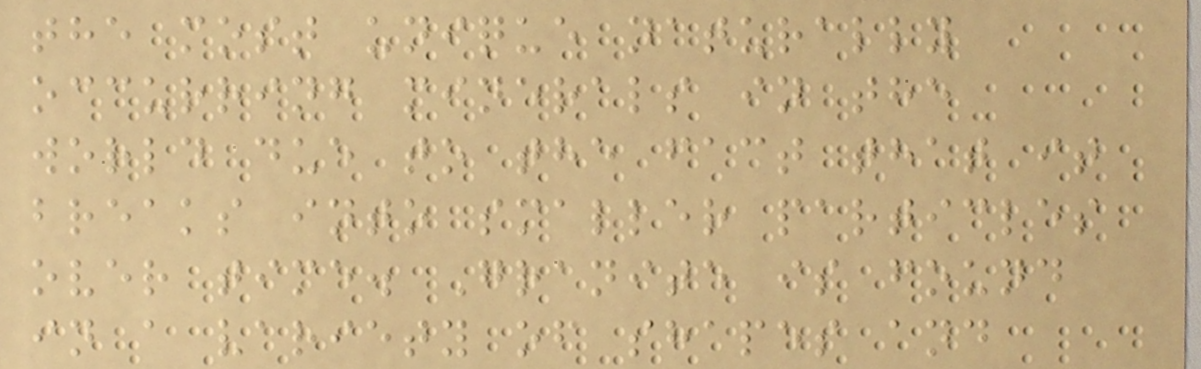the most unique naturally
occurring minerals in the
world due to the fact that it
breaks into smaller particles
over time. Granite is found
in a variety of shapes and
